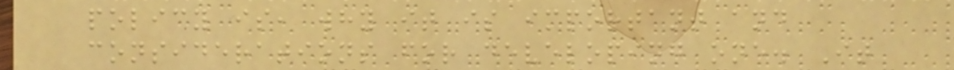policy is, why it is important and
considerations for developing one. It
